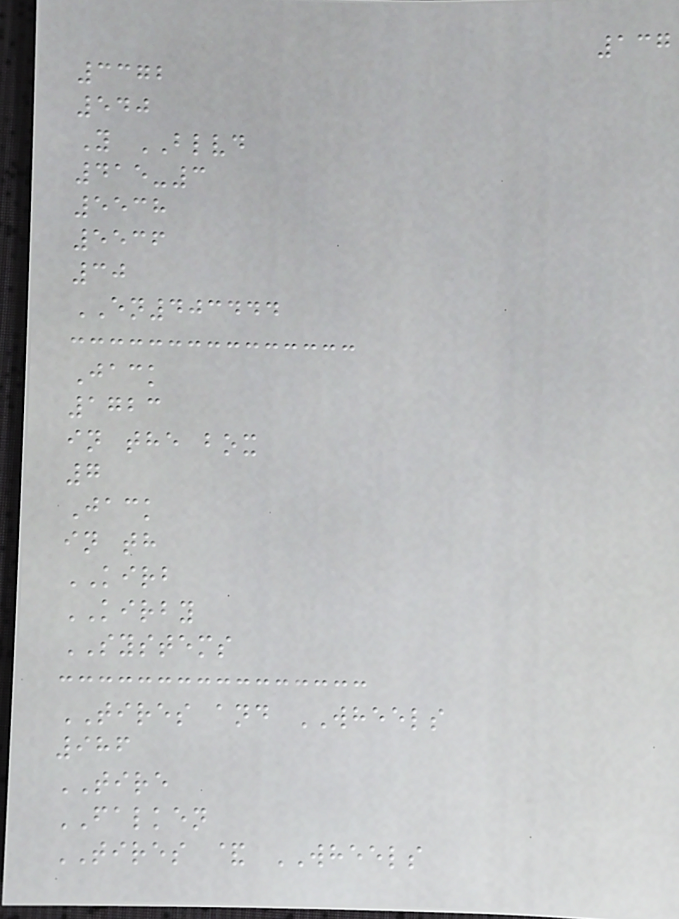137
3372
540
Y BLVD
415-3
5538
5536
30
EN403444
Jack
1723
in the box
7
Jack
in th
KIRB
KIRBY
SYSTEMS
TIRES and WHEELS
986
TIRE
FALKEN
TIRES & WHEELS
